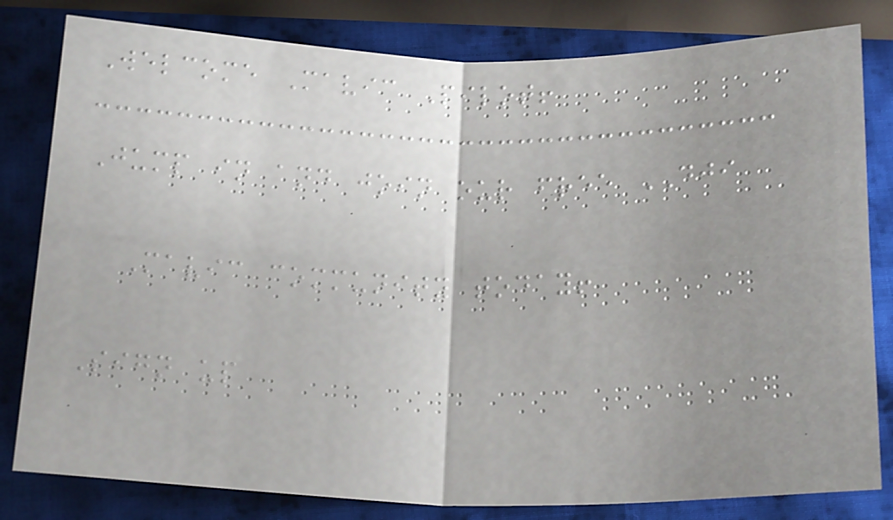Welcome Mavic Pilot!
Jump in and join our free DJI
Mavic community today!
Sign up
